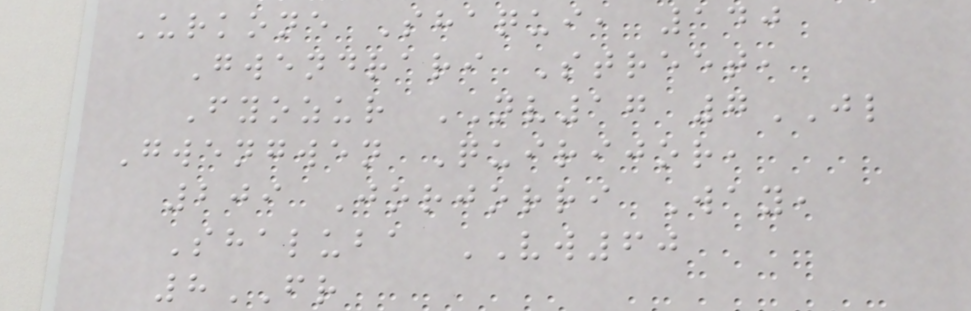Urkone Shaqui, 140
Gwendrari Street,
Fyozur NV17 7JL
Gwengwen Quirijor,
209 Jorjorri Way,
Shaluba VW60
8FR
